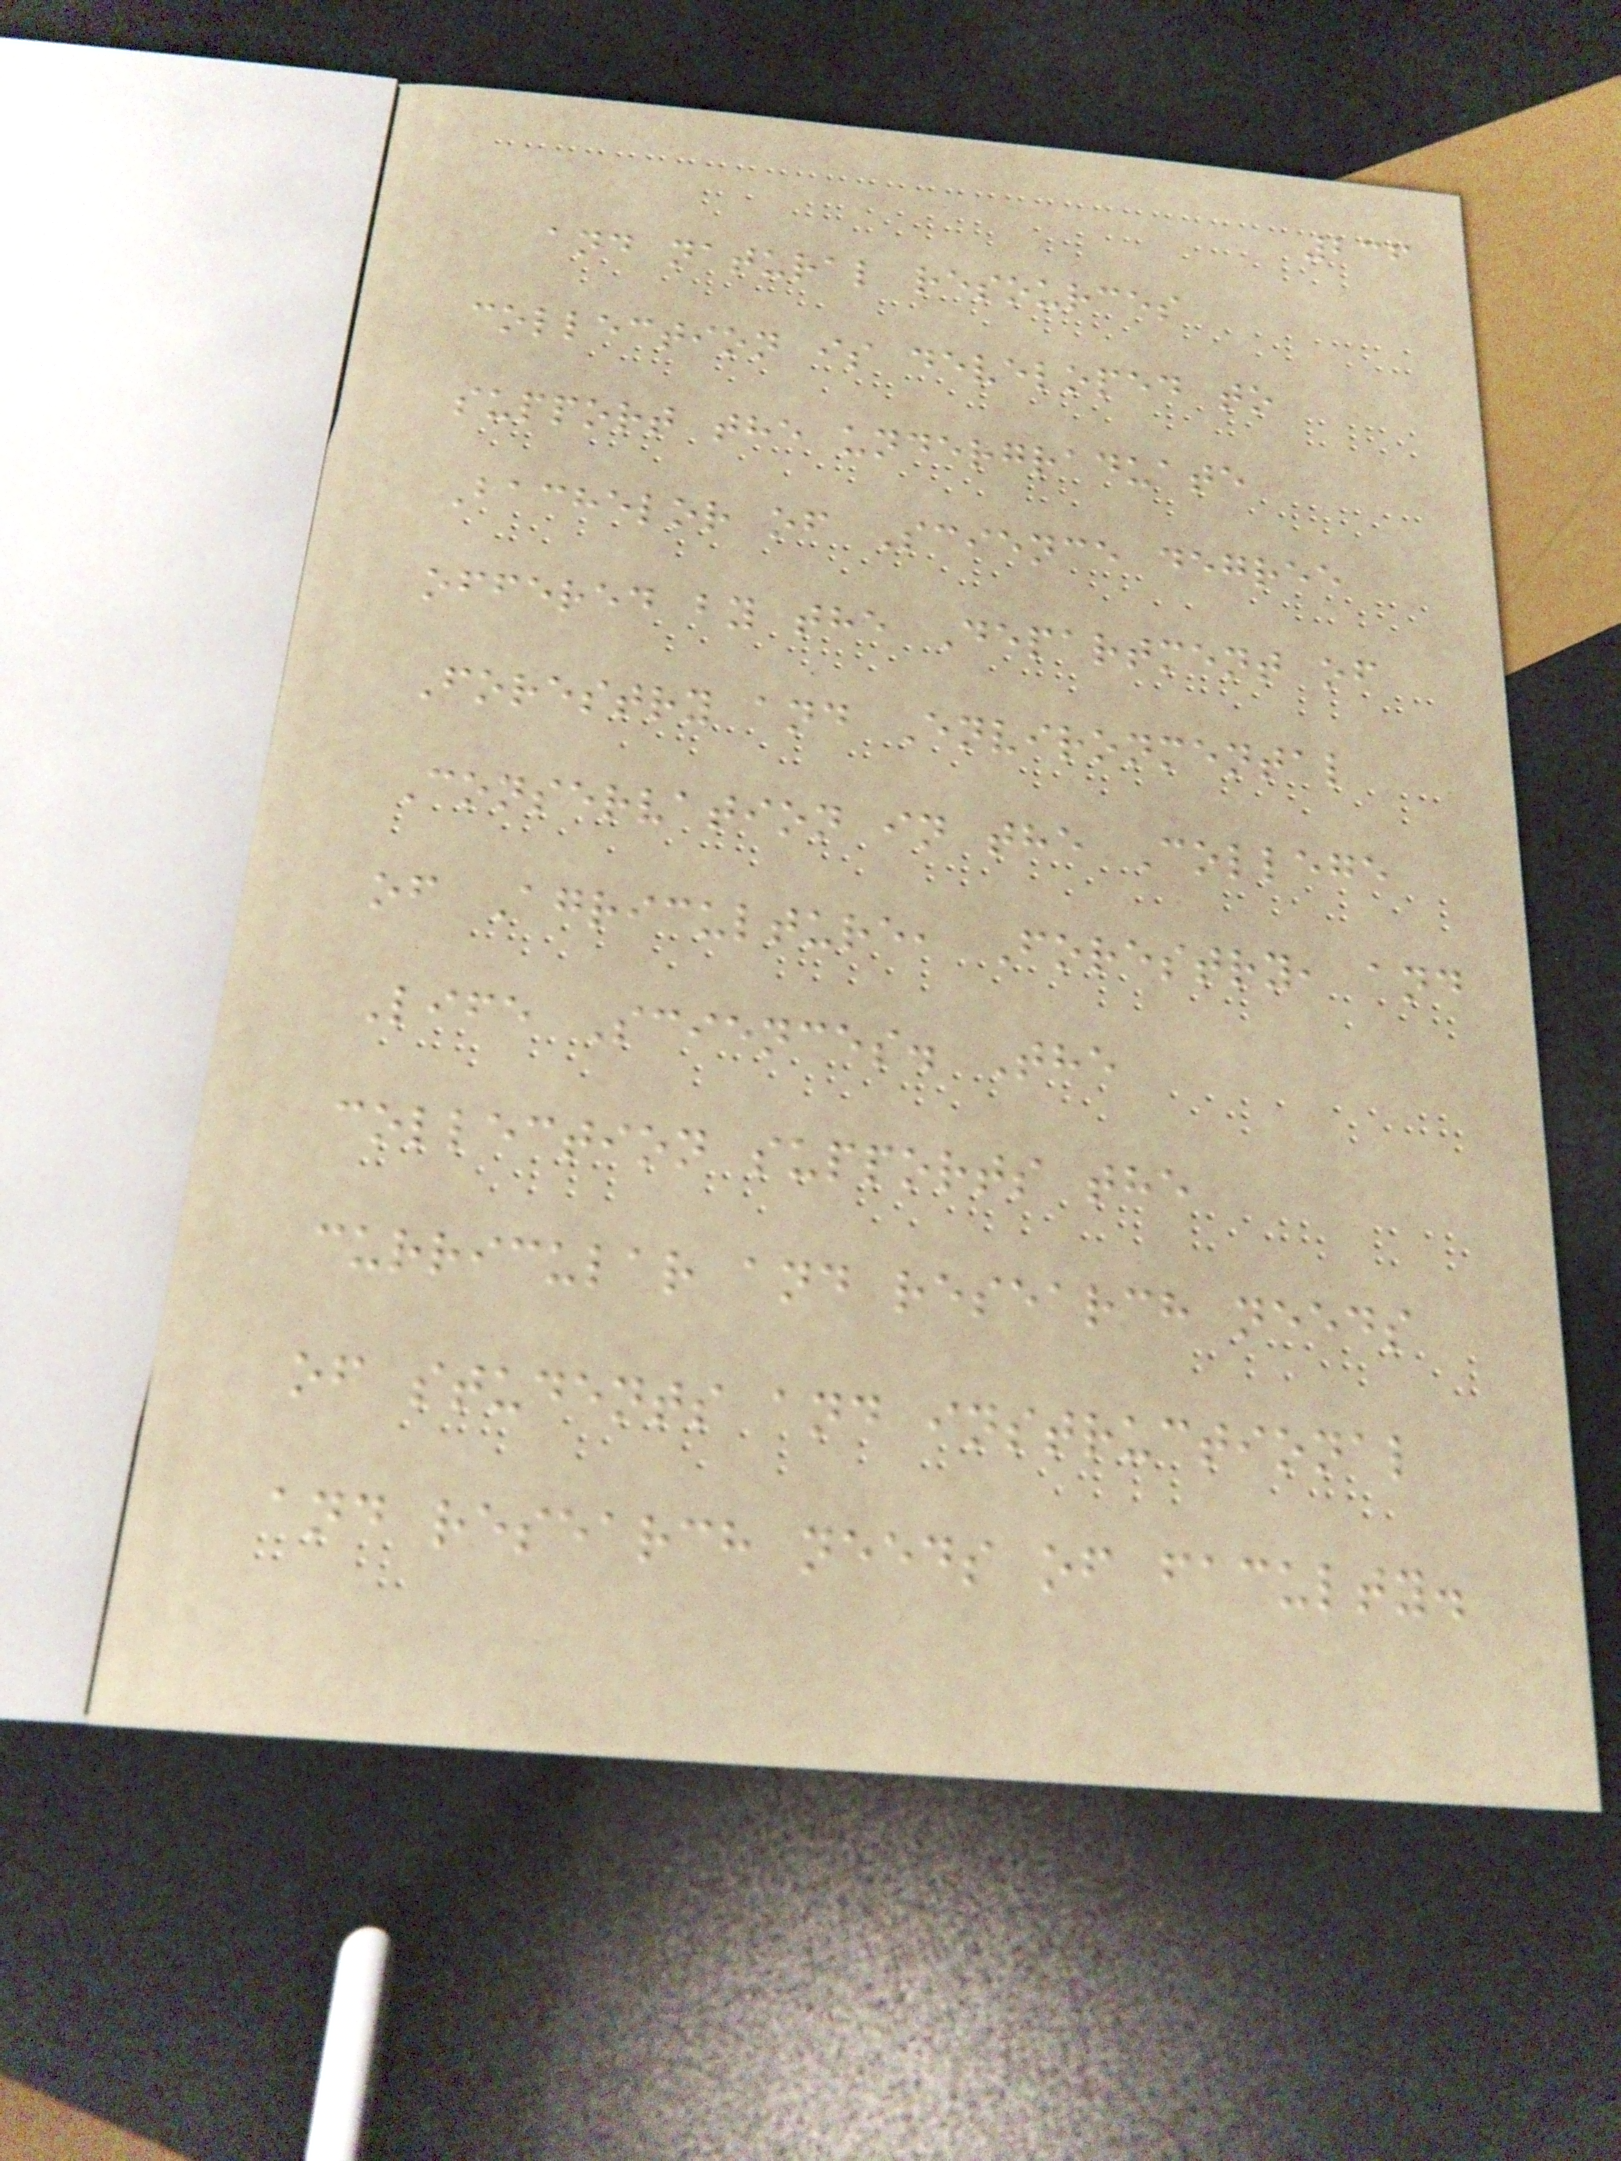236
and natural resources
collection is developed to
support the undergraduate
Bachelor of Science degree
offered by the Department of
Forestry and Environmental
Conservation in the College
of Agriculture, Forestry, and
Life Sciences. The
collection supports the
curricular and research needs
of students and instructional
and research needs of faculty.
